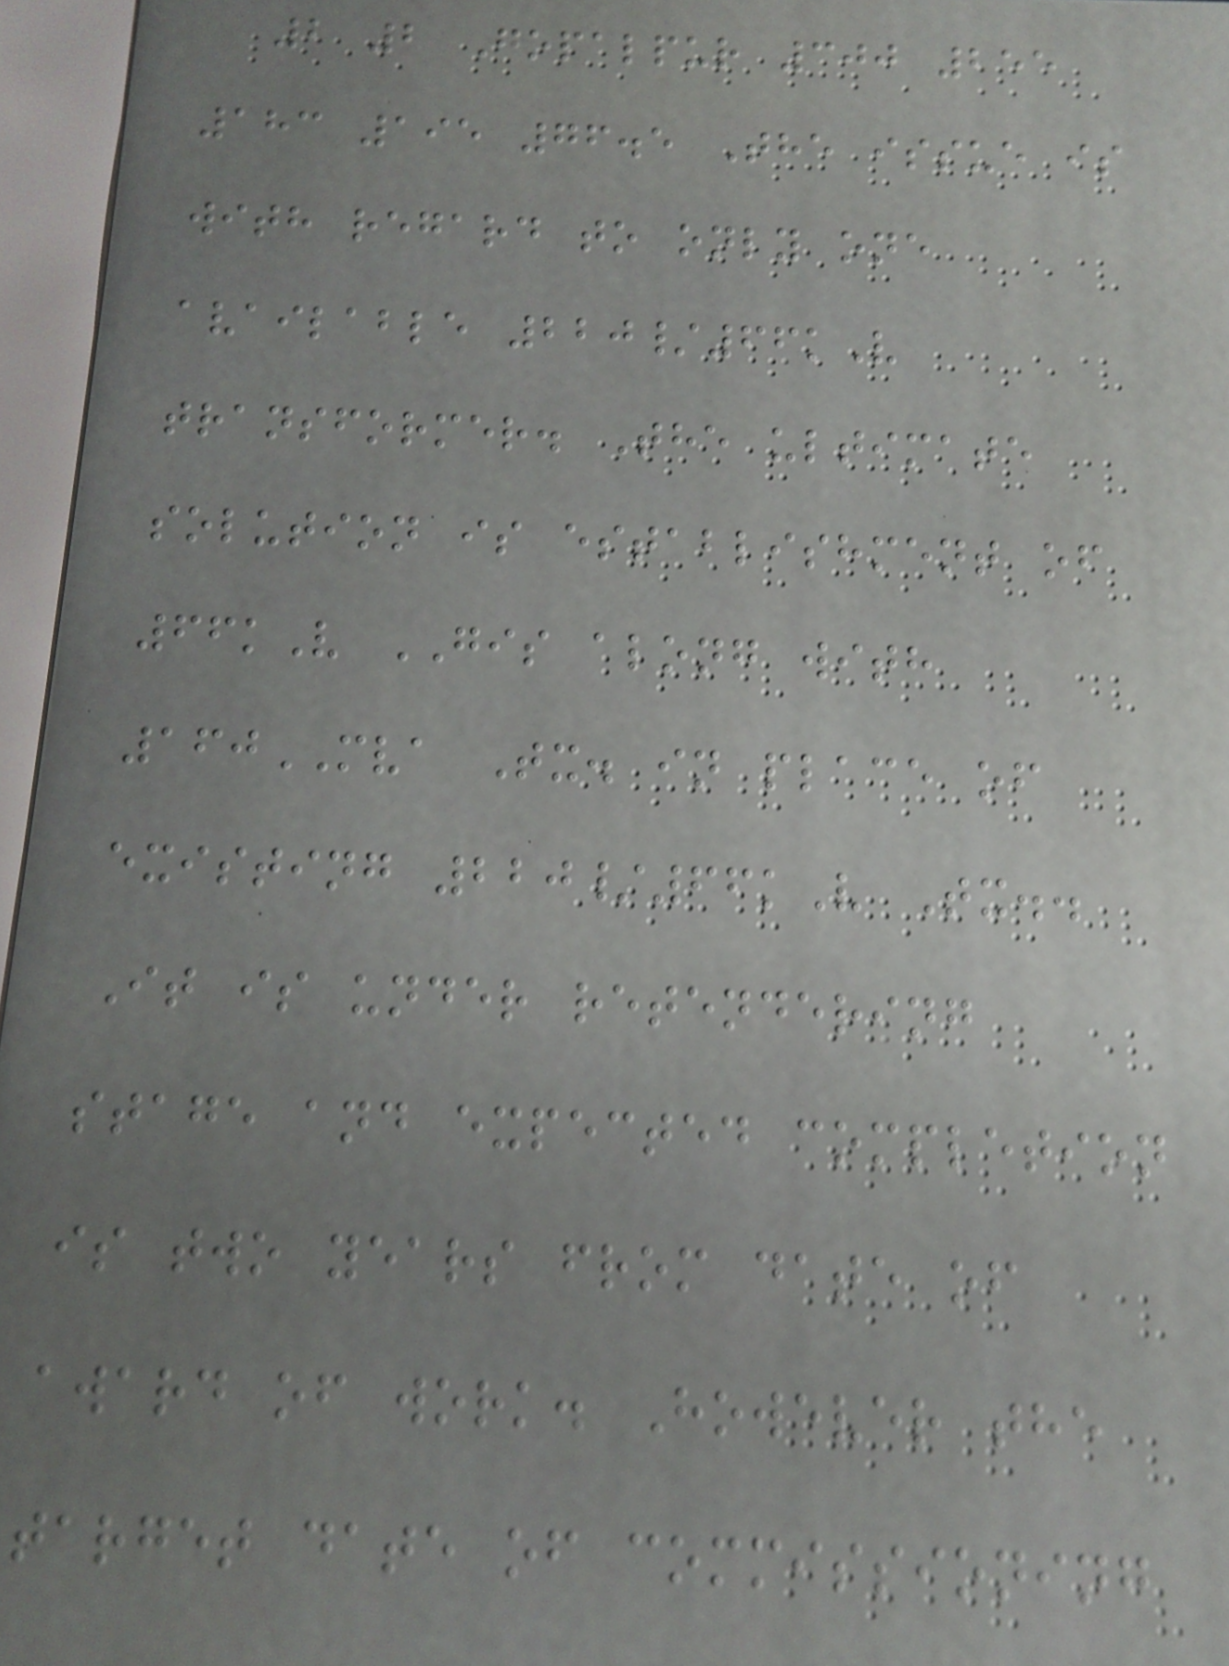2 2 Gopalpur 300 255
183 195 76.5 The issue is
with regard to only one
available 220/66kV
transformer. The ultimate
solution is establishment of
66kV GIS along with
160MVA Tx. in place of
existing 220/66kV Tx..
It is under retendering
stage and expected completion
is two years from date of
award of work. However the
target date of commissioning
